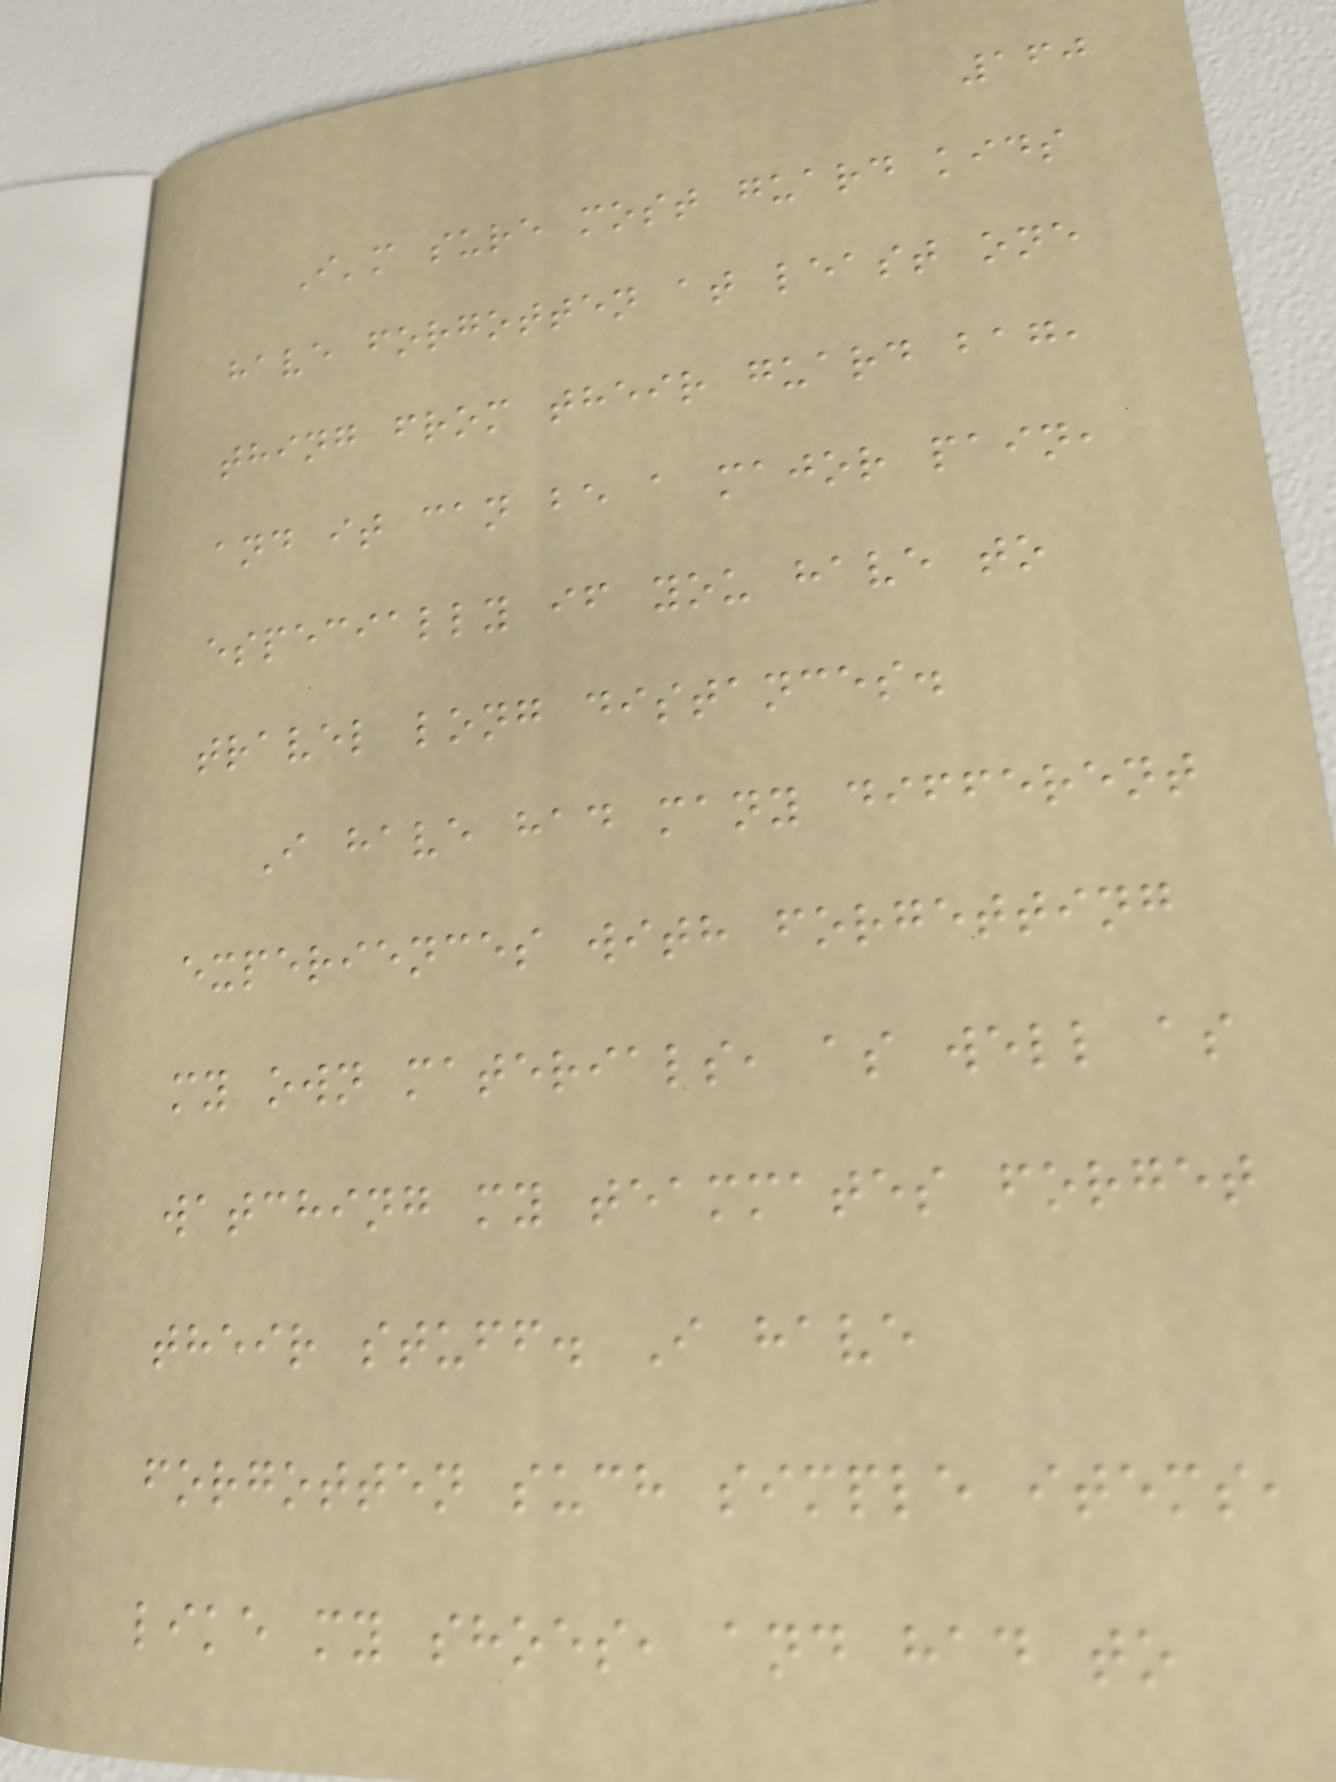160
I'm sure most guard kids
have forgotten at least one
thing from their guard bag,
and it can be a major pain,
especially if you have to
travel long distances.
I have had many different
experiences with forgetting
my own materials, as well as
watching my teammates forget
their stuff. I have
forgotten such simple items,
like my shoes, and had to
